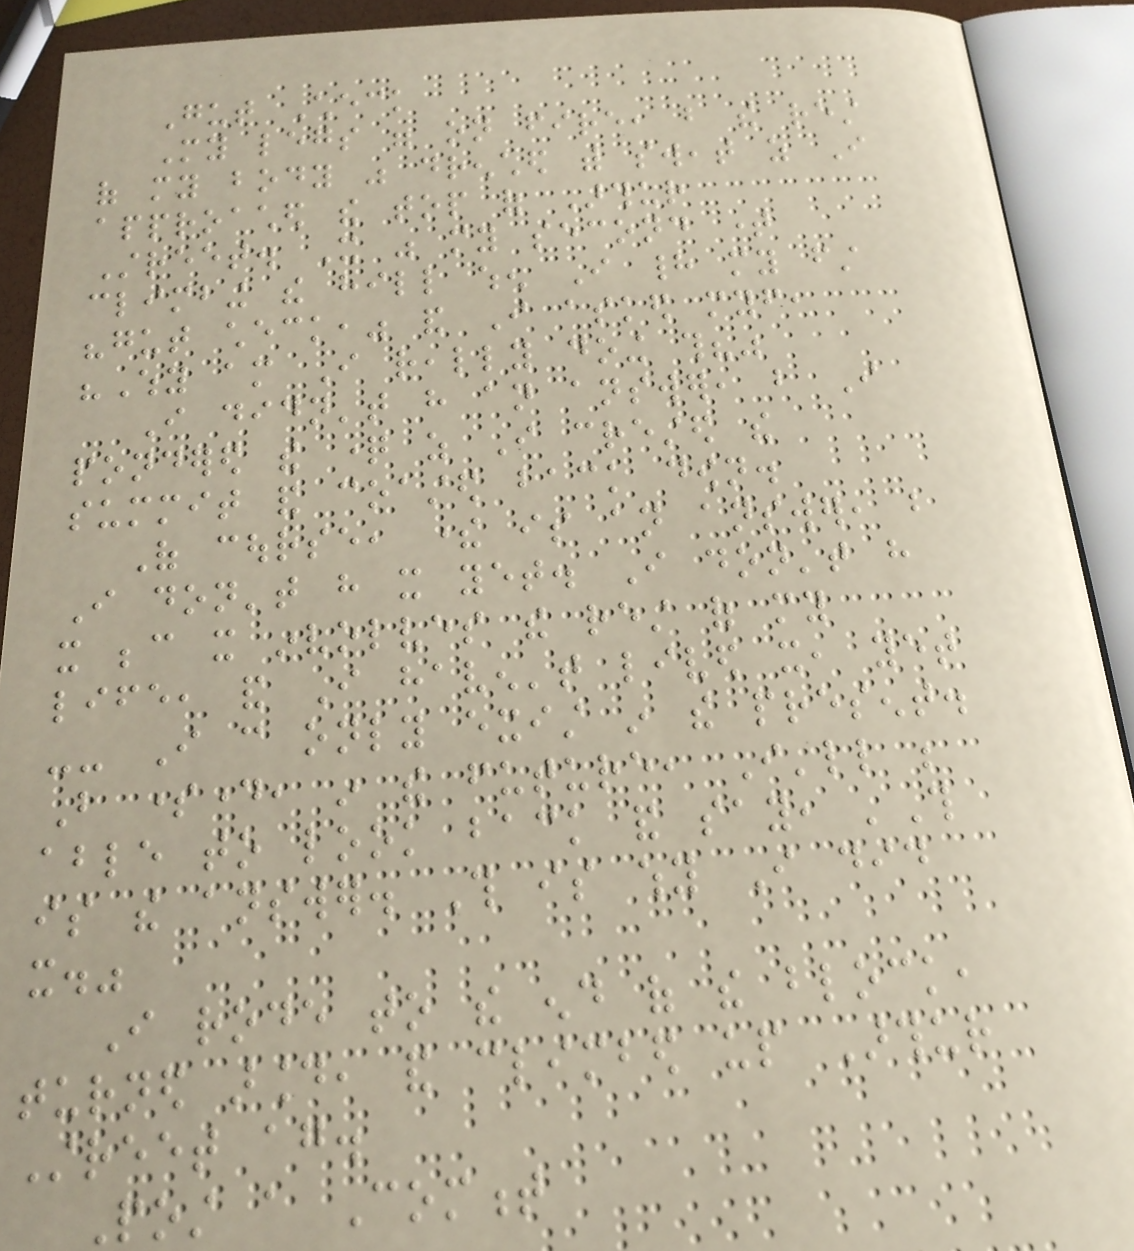Gut Check
My legs were on fire, but the rest
of my body was drenched with sweat as I
approached the top of Arthur
Street. It was my second time
climbing the hill when I had my first
"gut check," and I asked myself,
"Why am I really doing this?"
I didn't have an answer, but I
pondered the question as I crested the
summit and coasted back down.
Of course, there is an answer, but
I don't have it yet. I don't have
it because it involves the rest of my
life, and I haven't lived it, yet
-- I can only exist in the present.
But someday, in the future, I'll be
able to look back and say, 'This
is the answer. This is why I did
it."
I rode to the end of the block,
turned around, and climbed up Arthur
Street again.
Post a Comment
